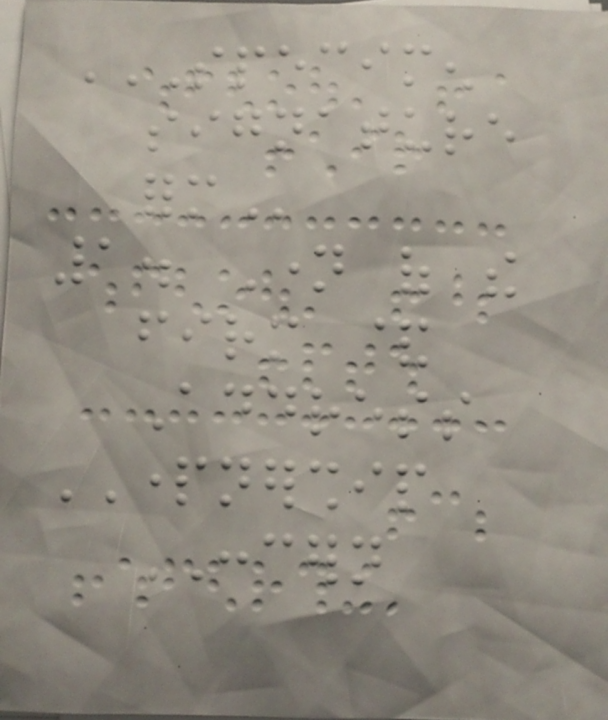SPECIMEN
SIGNATURE
FORM
1. Name of the
firm &
Address
PARTNERSHIP
CONCERN
